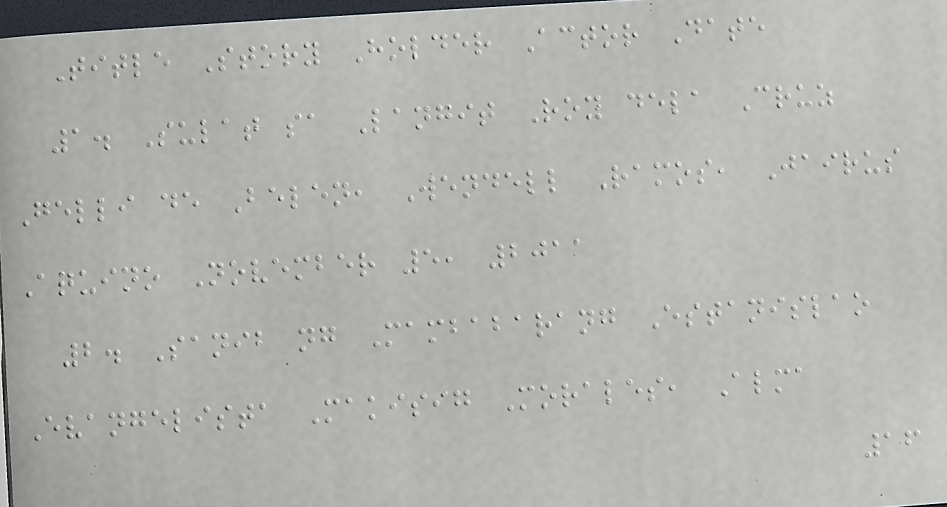Title Story Holder Actor Date
1. Sulat sa Langit Roy dela Cruz
Gelli de Belen, Wendell Ramos, Jairus
Aquino November 5, 2011
2. Sanib ng Mambabarang Estanislao
Evangelista Makisig Morales, Alma
16
